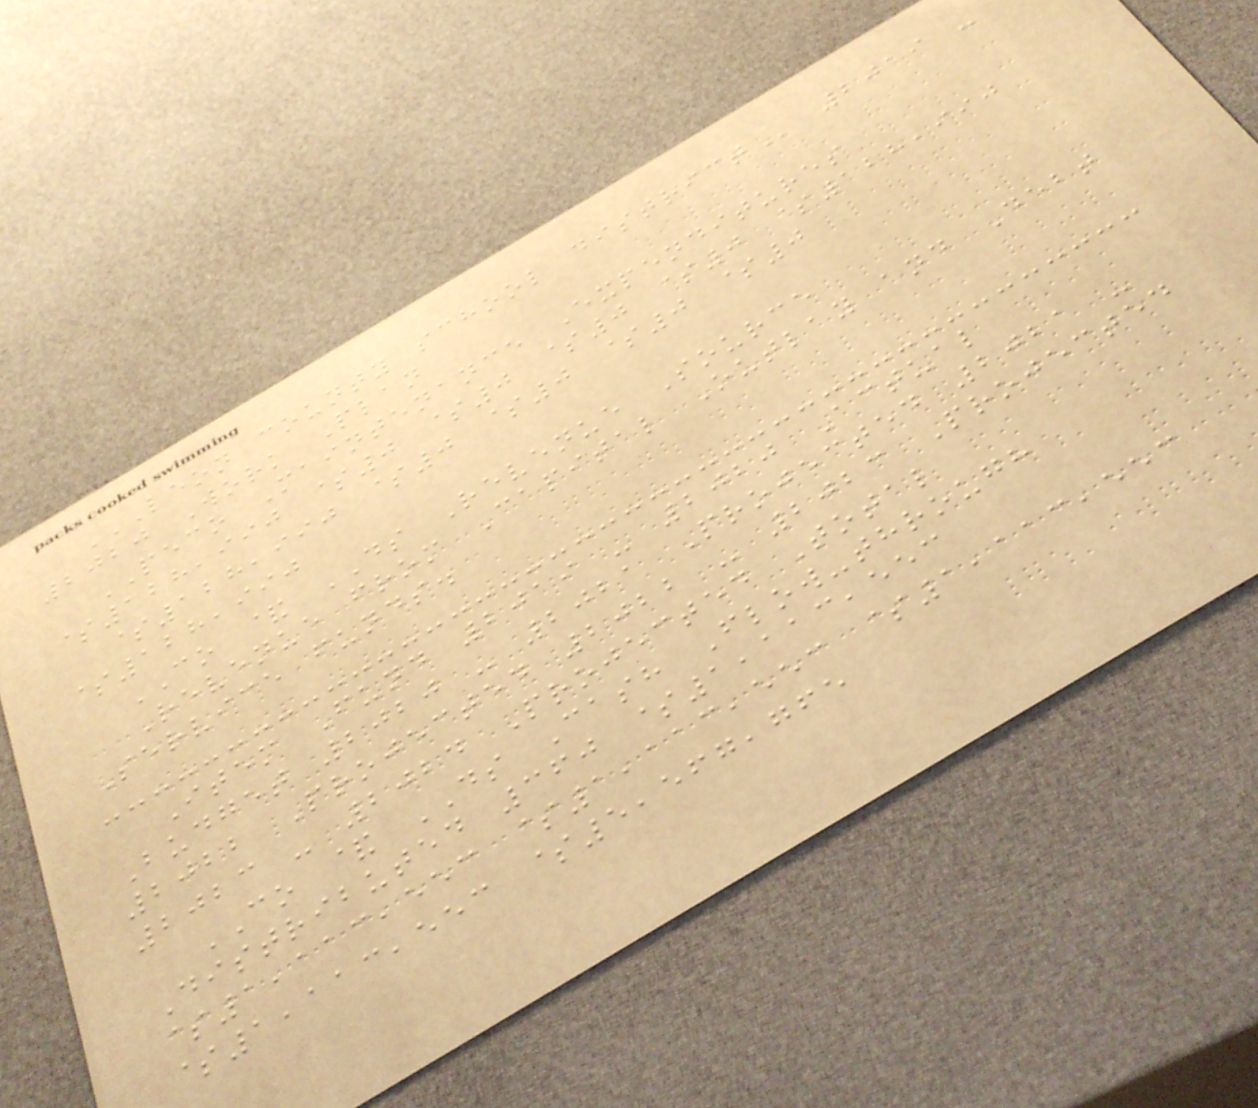LEON COUNTY SCHOOL DISTRICT 2019 -
2020 Work Plan
PECO Maintenance Expenditures
$128,990 $0 $0 $0 $0 $128,990
$128,990 $0 $0 $0 $0
$128,990
CO & DS Revenue Source
Revenue from Capital Outlay and Debt
Service funds.
Item Fund 2019 - 2020 Actual
Budget 2020 - 2021 Projected 2021 -
2022 Projected 2022 - 2023 Projected
2023 - 2024 Projected Total
CO & DS Cash Flow-through
Distributed 360 $1,113,553
$1,113,553 $1,113,553 $1,113,553
$1,113,553 $5,567,765
